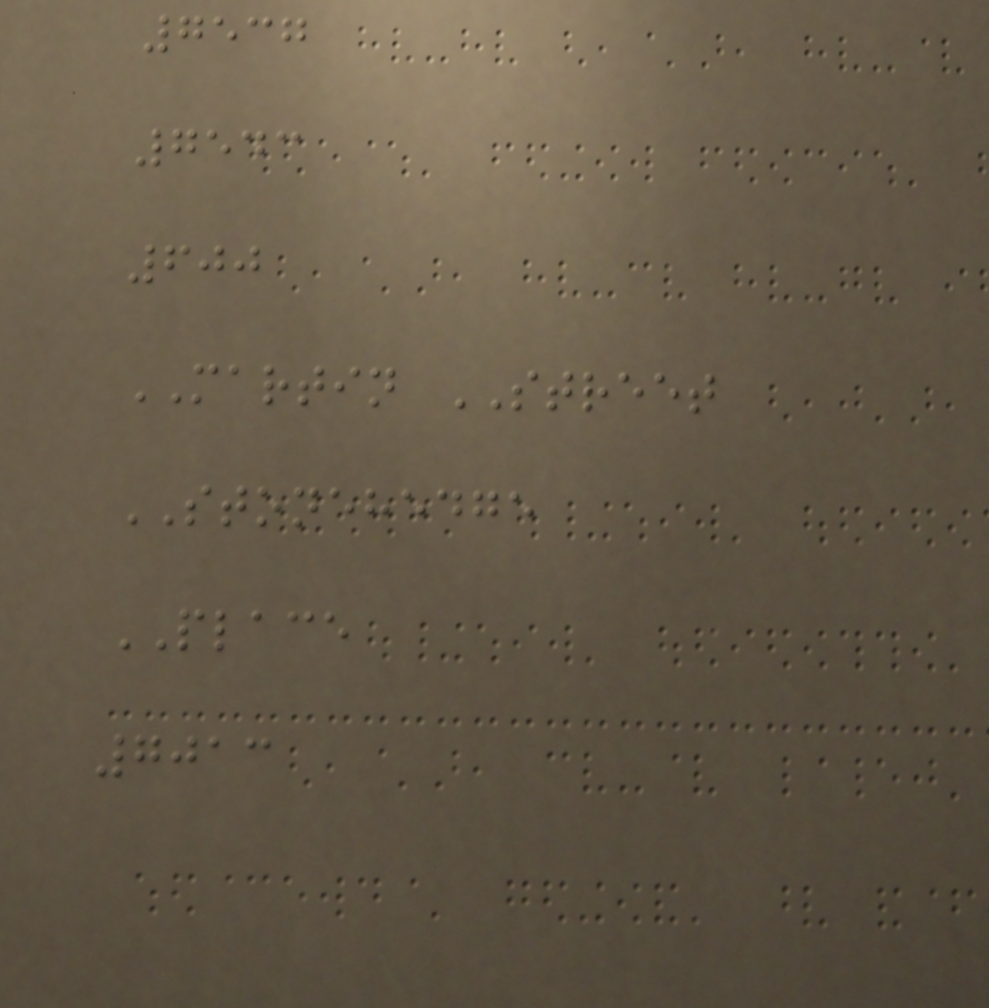7537
7543
600
MARTIN STREET
STONEHEDGE
PLACE
7013
